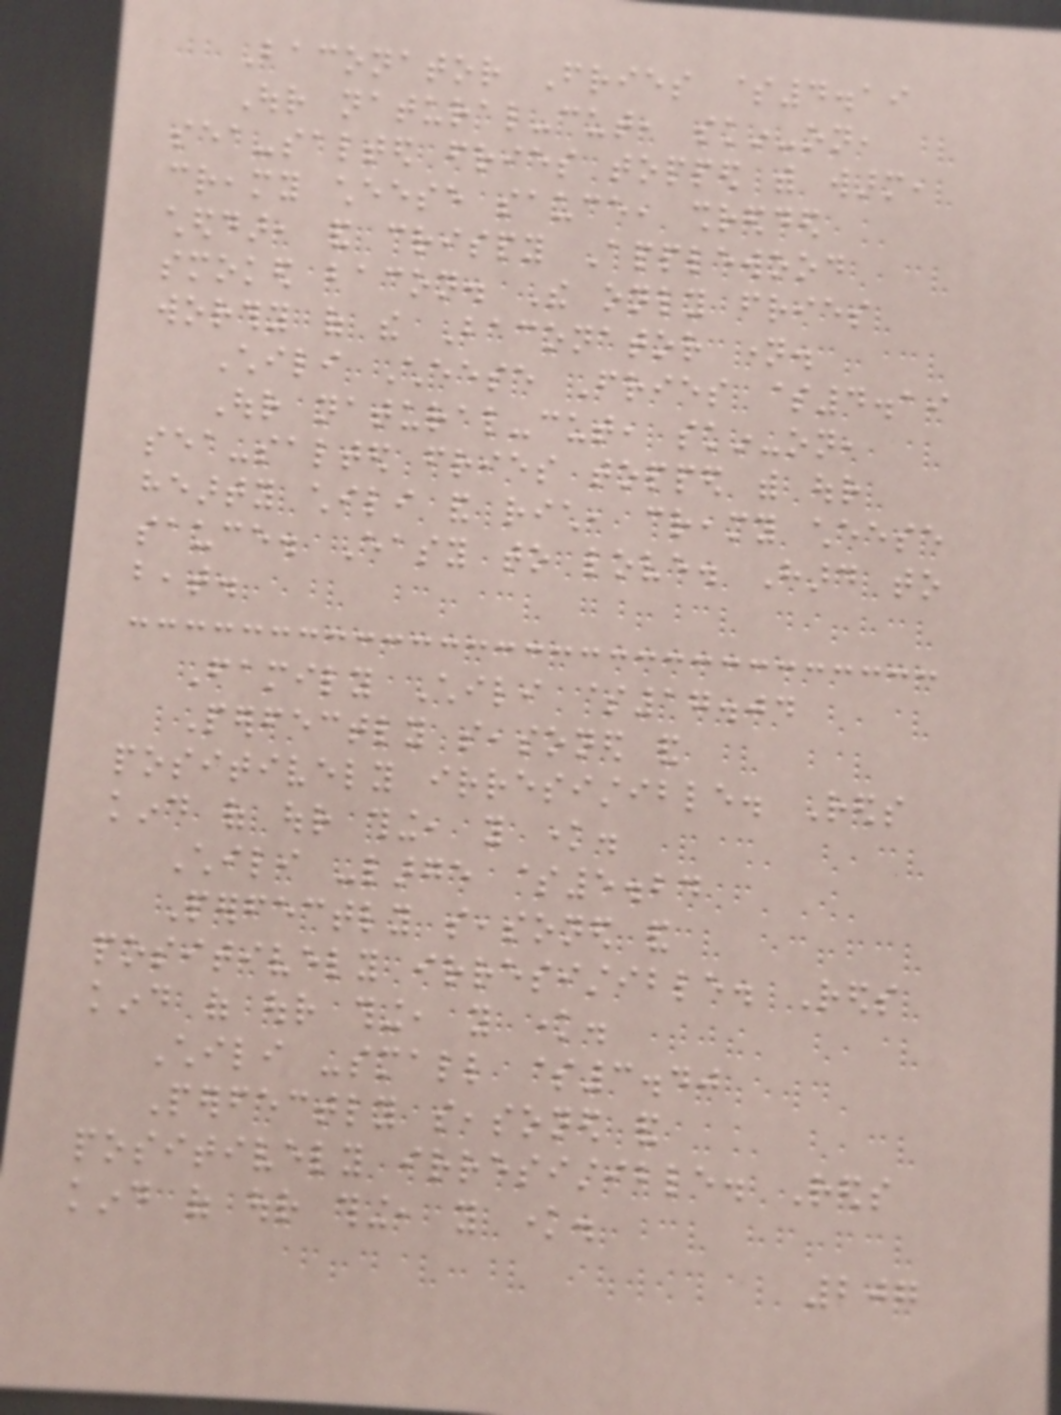Baconator Fries $4.19
Our natural-cut, skin-on,
sea-salted fries topped with warm,
creamy cheese sauce, shredded
cheddar, and crispy Applewood
smoked bacon. The only fries
worthy of the Baconator name.
Chili Cheese Fries $4.19
Our natural-cut, skin-on,
sea-salted fries topped with our
hearty chili and rich, creamy cheese
sauce. Easy to love. Hard to
beat.
Family Chili $17.04
Perfectly seasoned and
positively irresistible. Reds
kind of our thing, you know.
Chili -large $5.24
Perfectly seasoned and
positively irresistible. Reds
kind of our thing, you know.
Chili -small $3.40
Perfectly seasoned and
positively irresistible. Reds
kind of our thing, you know.
207
